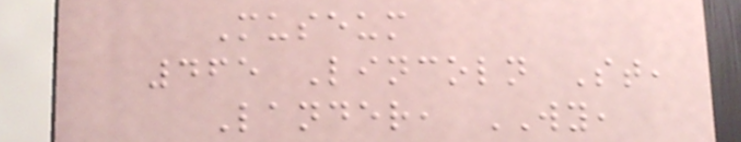Museum
465 Lincoln St,
Lander, WY,
